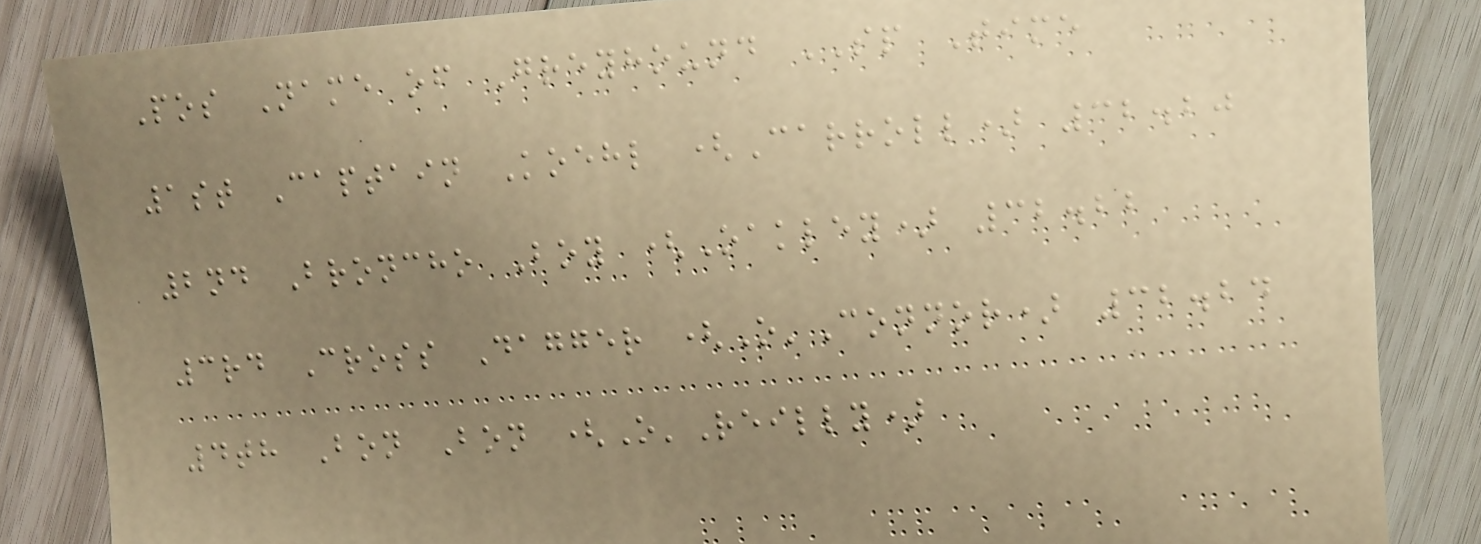Pos Name of Greyhound SP Time
1st Captain Koehl (Carroll) 32.20
2nd Broncho Boy (Oakley) 32.22
3rd Cross Dagger (O'Connor) 32.24
4th Bon Bon (O'Reilly)
